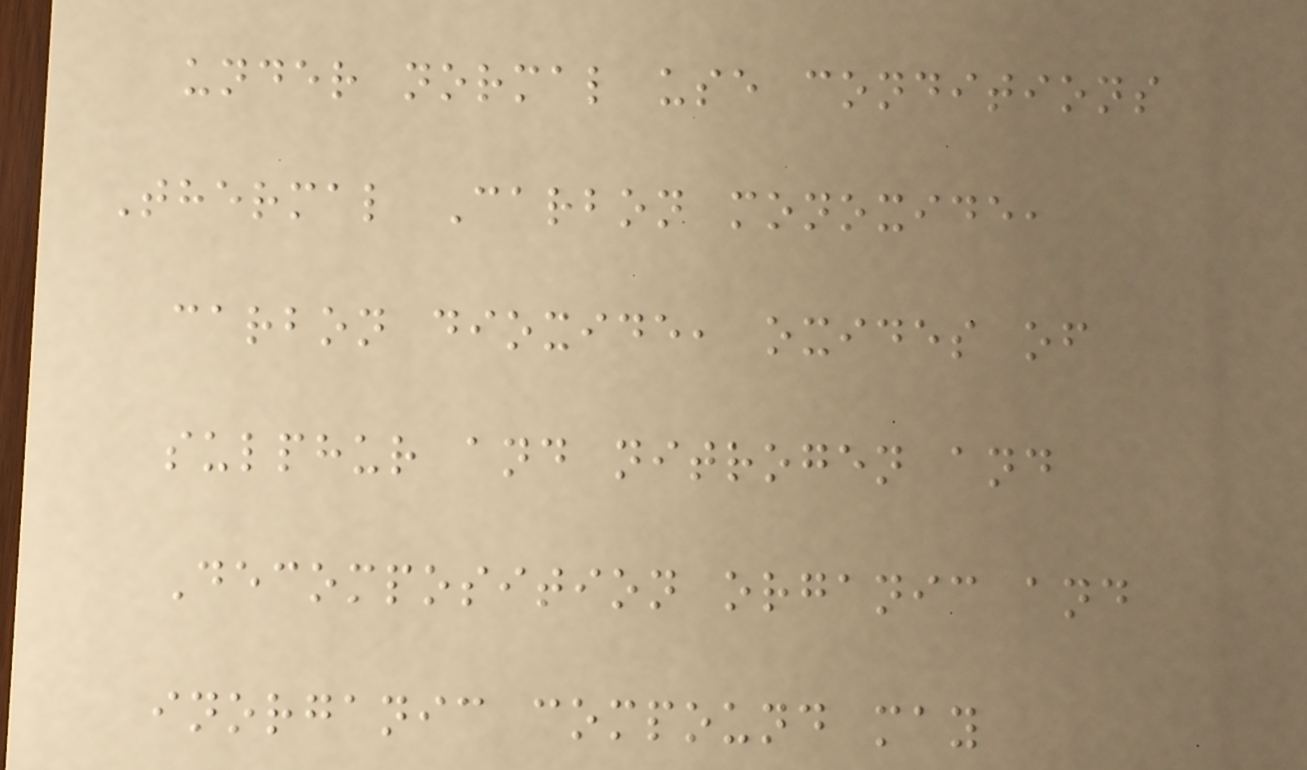under normal use conditions
Thermal Carbon monoxide,
carbon dioxide, oxides of
sulphur and nitrogen and
Decomposition organic and
inorganic compound may
